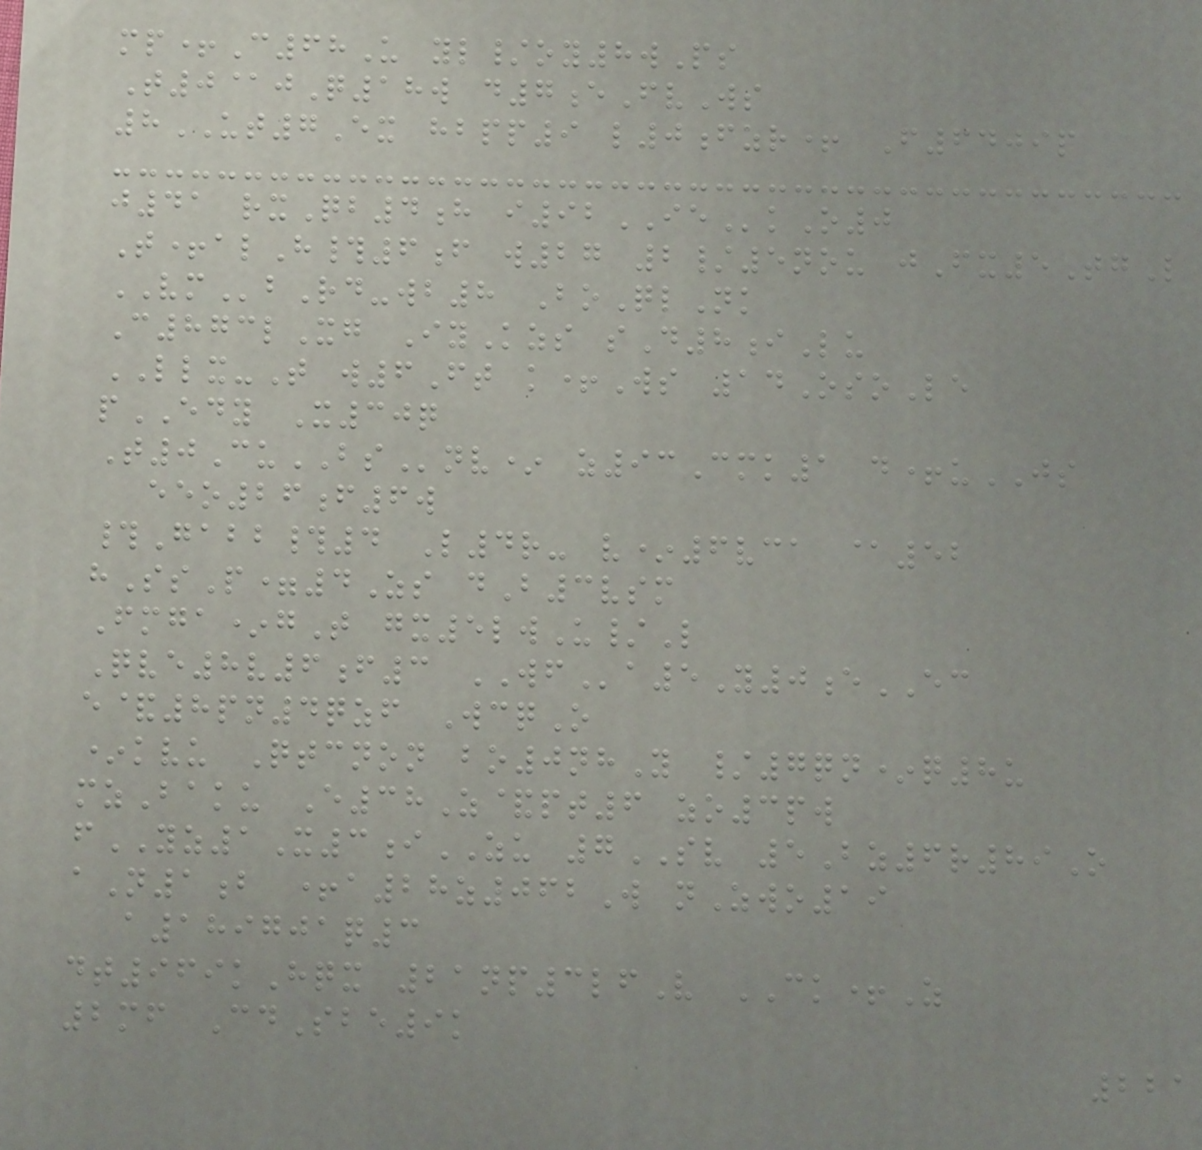mp+C68U yl/oy8wPs
T0@jQ18w d7eFvWs
8UT7Ex hbpp9 l0fzr+ F6409p
j41 rxQb4h i92IEkO0
T+alH#6f w27 2/5nou jFx5TgL
VMbRd-wb8 BoQlNk
C873lXg IyKzs sD8iLu
LLX-T w6Ft k+Ws 14OsoLe
pEDY X30q
T0CuBSnv* z93Cmk1 d+uJS
eeo26f6w
#Gabb#4 L4r- v*6vca @52
hSsP=4Zs dB3vsm
Fmga*gT gx5lwU/L
Qve8v6f3 WFa5Y0eEC
e&8pn4qzf WcqO
*kvu Qtcnon bo0nhY /7qn*q8u
mzBaku E38Z&pt6 zo3pw
fYZ1X3iZU 7SV 5Bz6r89O
aN1b +a28z062W nZwo19
a189701q3
dt969kHqx 21np3lfV CK+Z
2mf CdSbe9k
221
